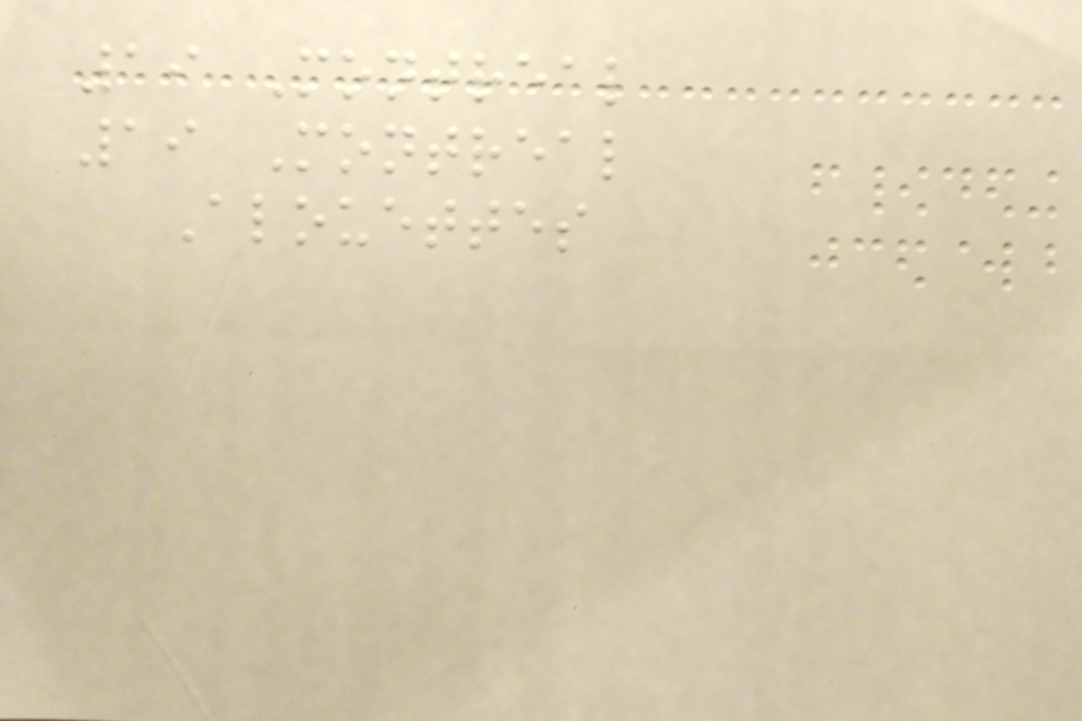19 Montreal
19 Montreal
Alouettes
